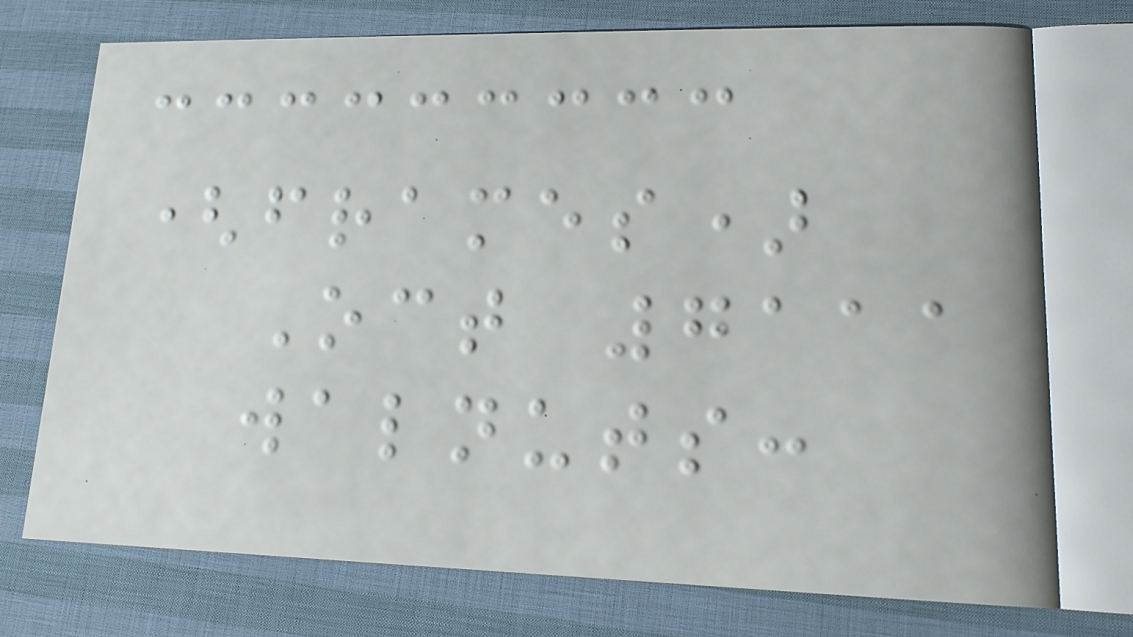(frames)
Oct 7111
walnuts:
